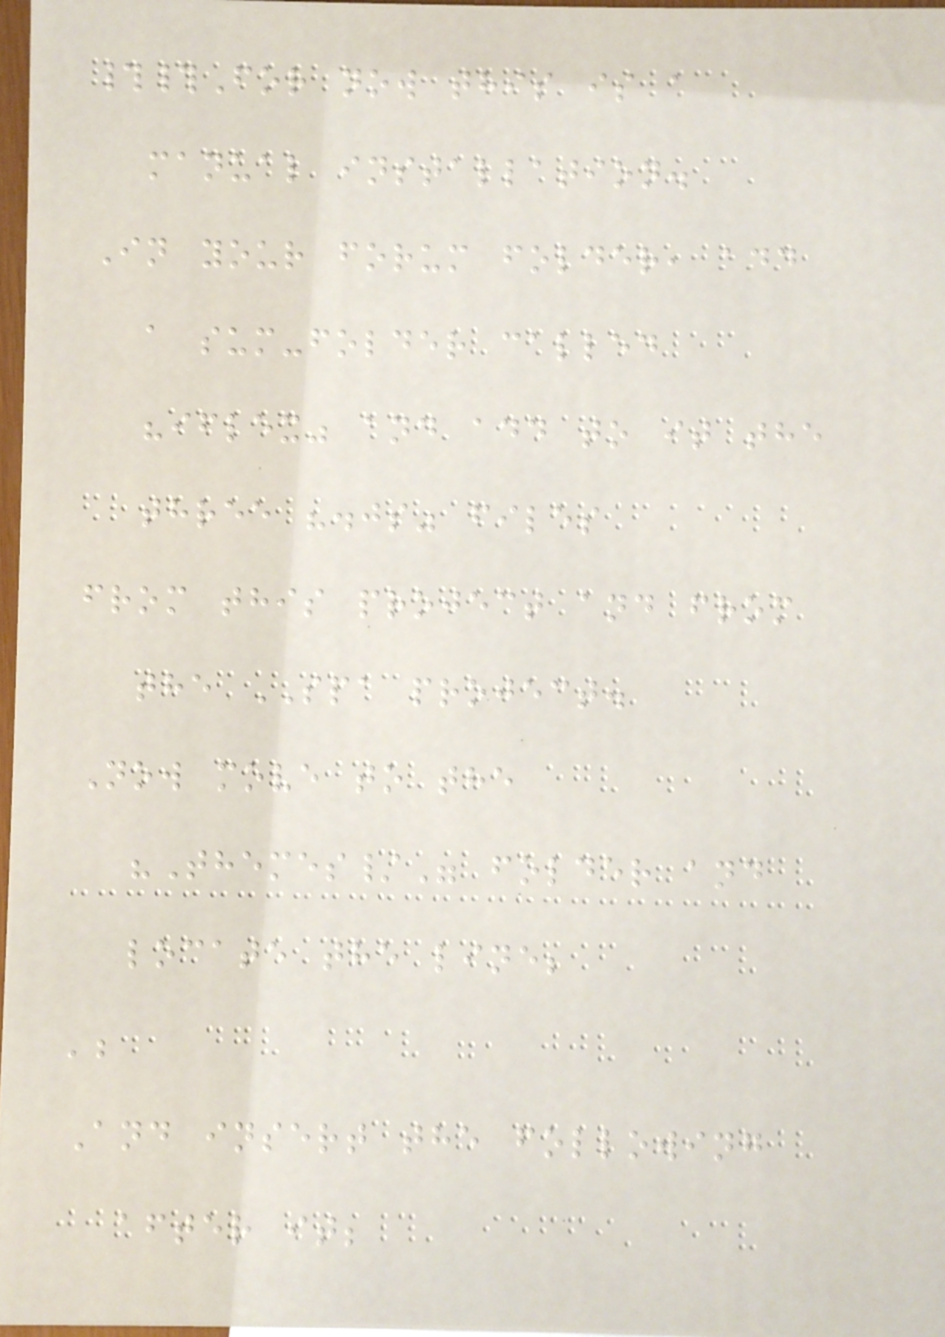##For now this is a
manual installation.
In your forum folder, add
a sum-folder called
"iflex" and add to it the
three ".js" files
from this project and from
the SPA project.
Now move to the
"Themes/" folder and
locate the line;
';
And insert the following
after it;
